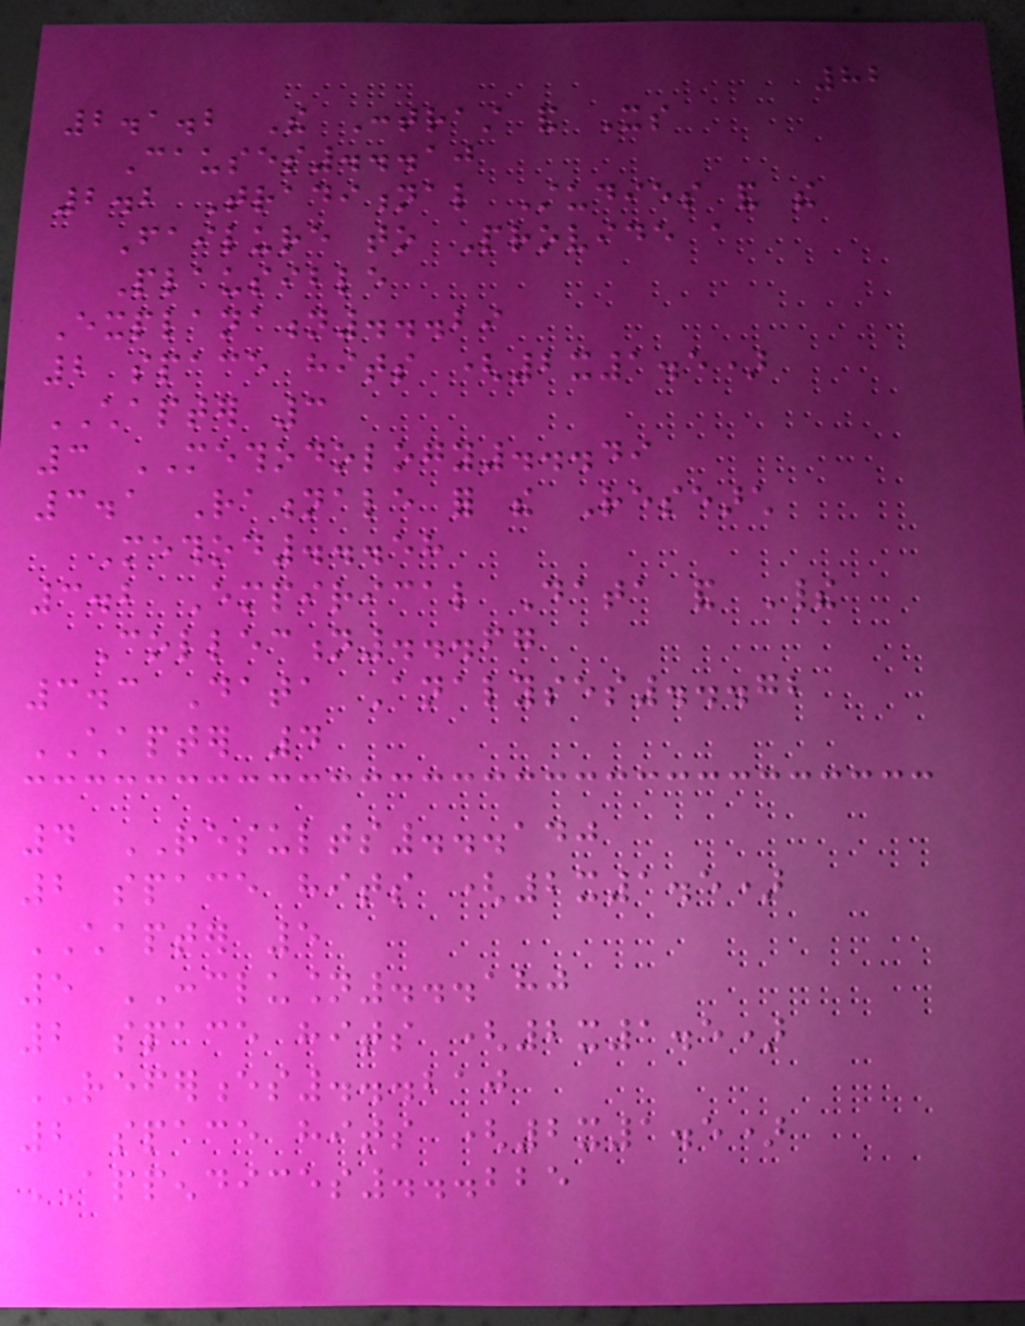82
2.1.2 The Contrast and Its
Causes...10
2.2 Traditional Studies and the
Failure to Provide a
Plausible
Explanation...29
2 space hits (2x1.5)
CHAPTER 3
3 METHODOLOGY...49
3.1 Rationale for the Research
Method...58
3.2 Empirical Data and Their
Collection...67
3.3 Data Analyses...72
CHAPTER 4
4 RESULTS...140
2 space hits (2x1.5)
CHAPTER 5
5 CONCLUSION...180
2 space hits (2x1.5)
REFERENCES...210
2 space hits (2x1.5)
APPENDICES...225
